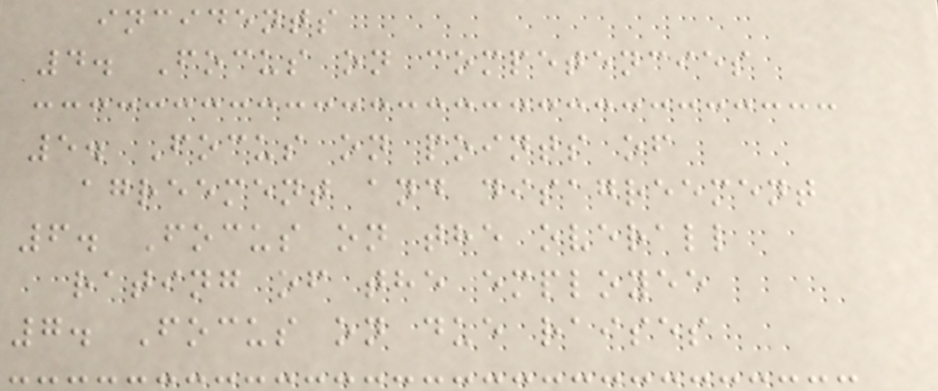incidents
4. Focus on competencies
5. Focus on points of
agreement and disagreement
6. Focus on the overall
rating of the employee
7. Focus on due raises
